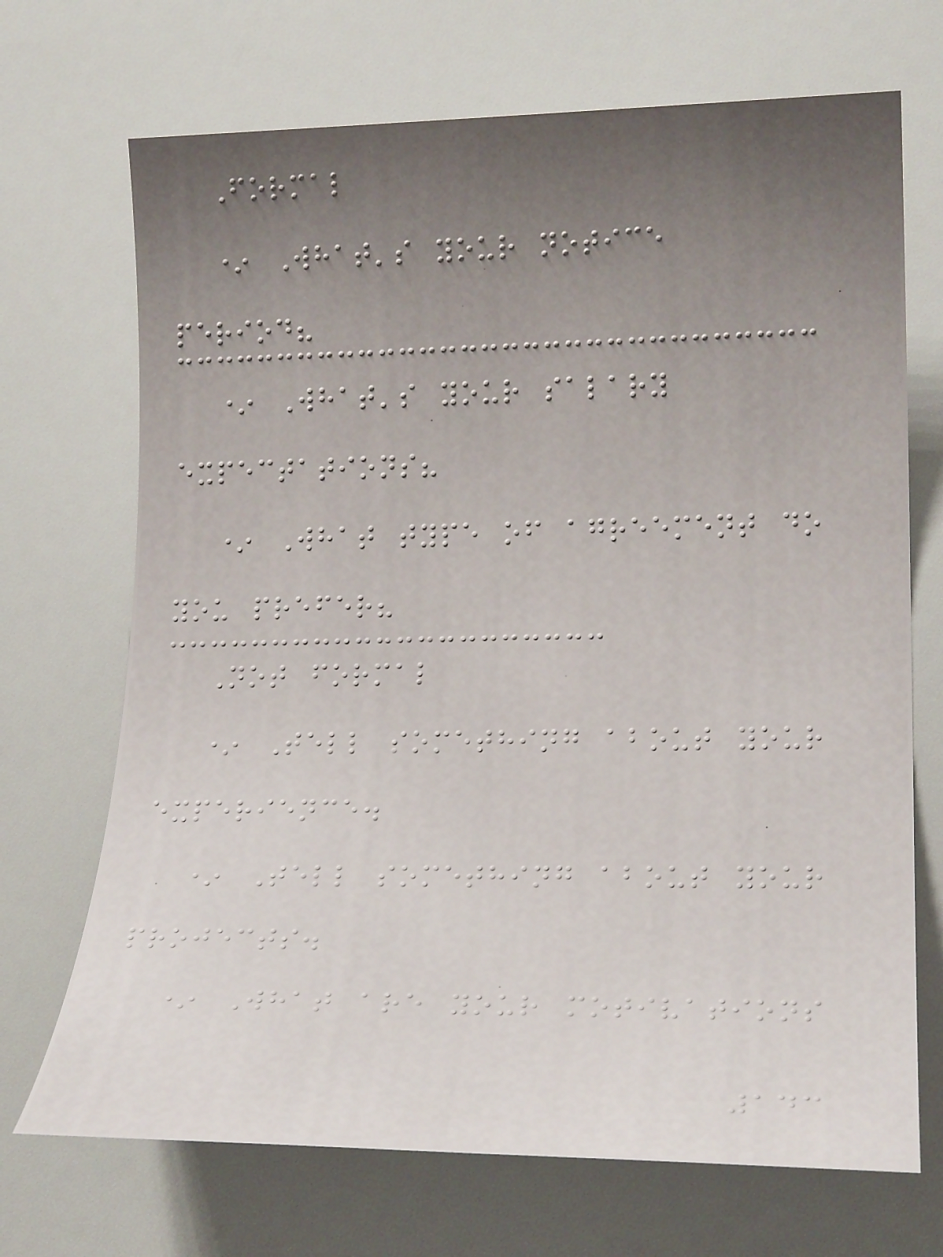Formal
* What's your notice
period?
* What's your salary
expectations?
* What type of agreement do
you prefer?
Not formal
* Tell something about your
experience.
* Tell something about your
projects.
* What are your motivations
143
